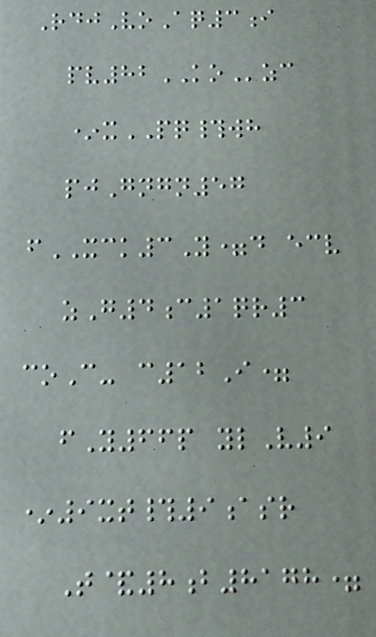RdjVoAq3i
pv82KOzc
*xPQ#wh
pjGngn57
fXCK3Y=d ecv
zG4c1qr3
coC- c12I=
fY66p ylV9
*9xt#9asr
T&8b8178=
